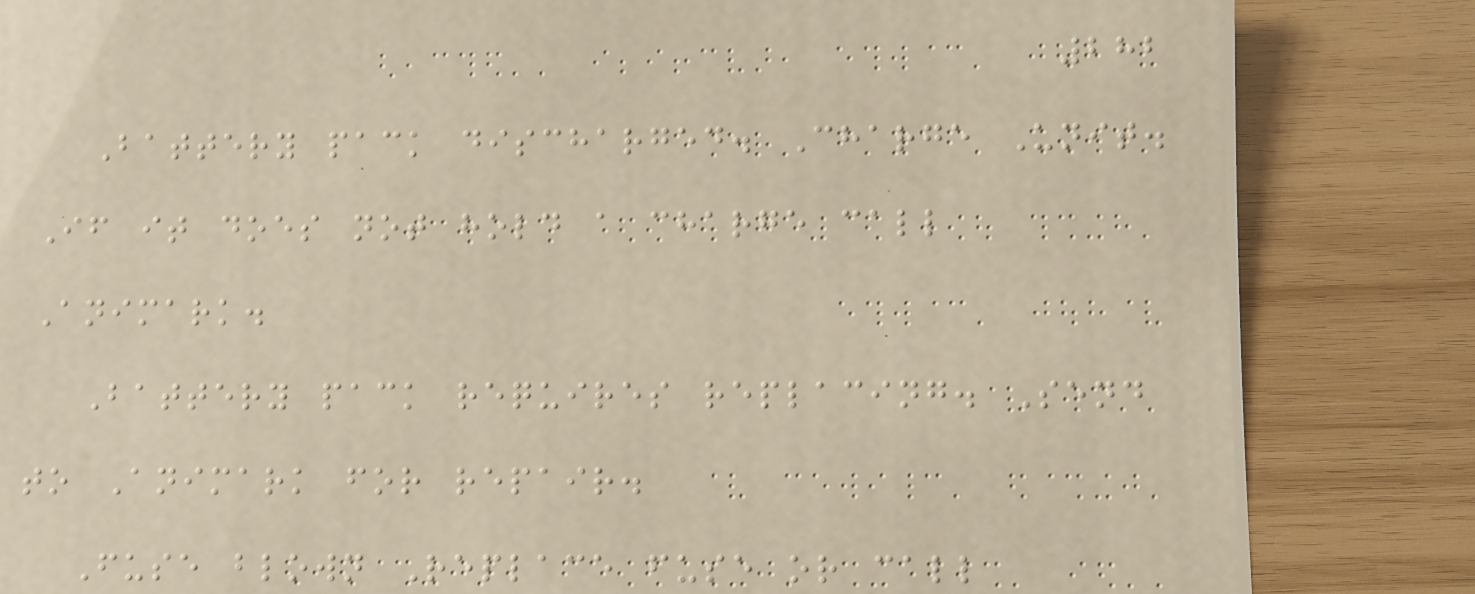282
Battery pack discharged. Charge Unit.
If it does not hold a charge call
Animark.
Battery pack requires replacing. Send
to Animark for repair.
Fuse blown Replace fuse or call
